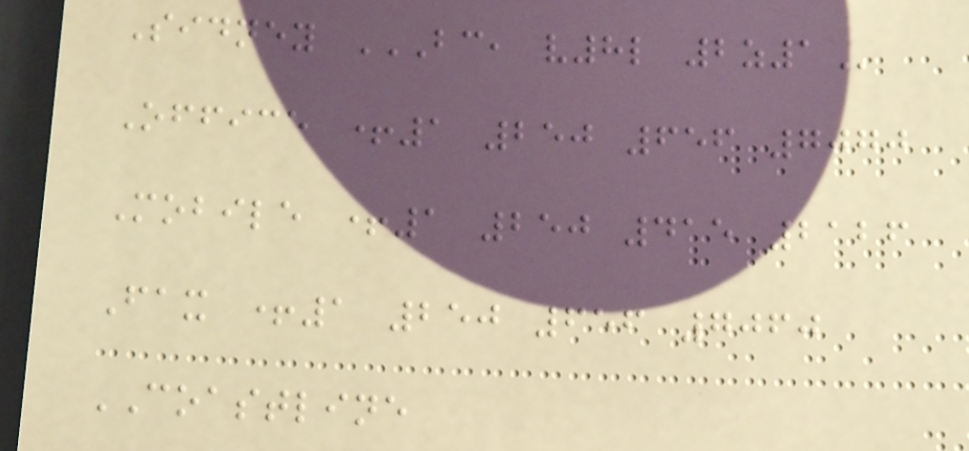Sidney BC, V8L 2Z1
Office +1 250 656 7070
Mobile +1 250 415 2126
Fax +1 250 656 7060
COASTLINE
